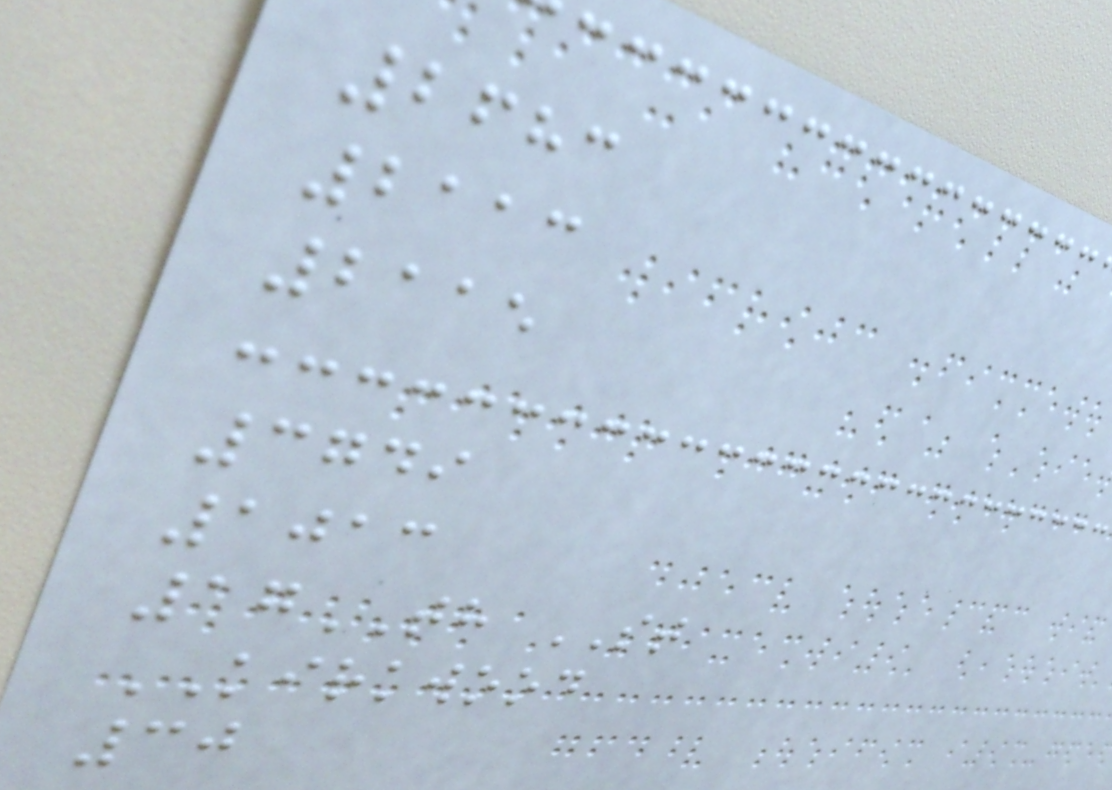2683
2113
2115
3749
1013
17TH ST
KIRKWOOD
30
